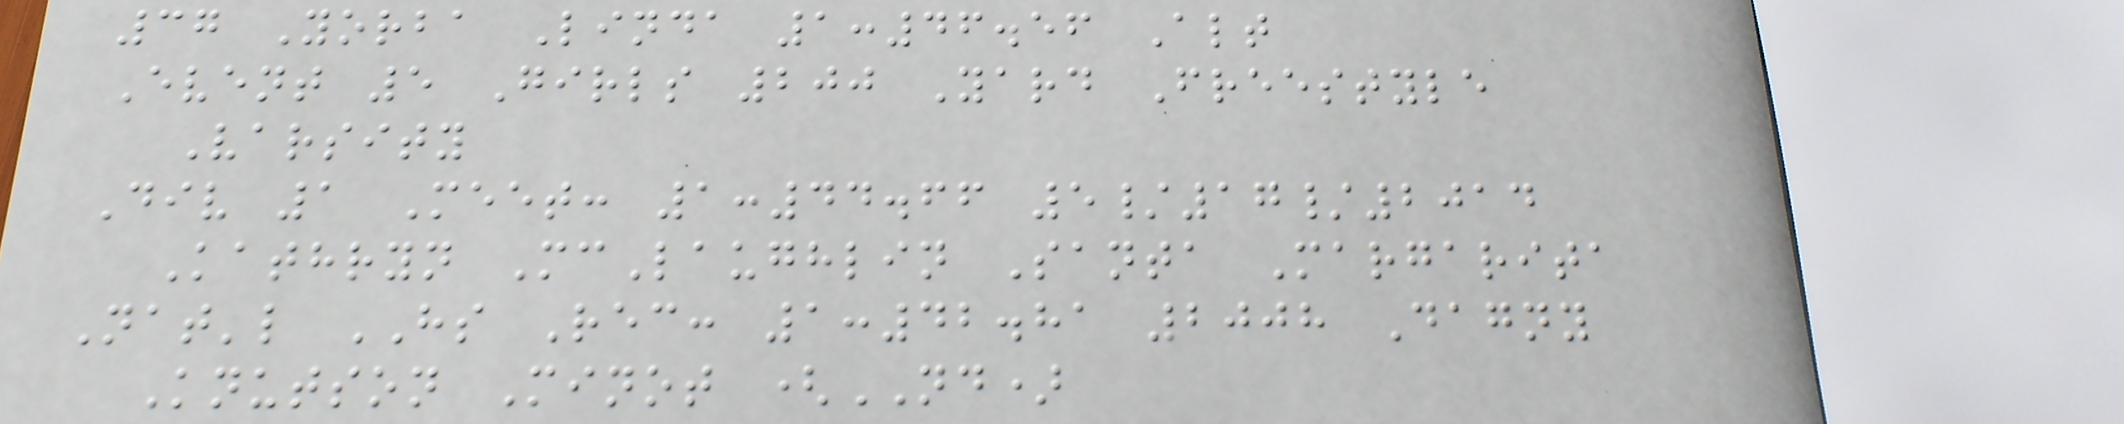37 Yorba Linda 1:46.56 Alt
Event 5 Girls 200 Yard Freestyle
Varsity
Div 1 Meet: 1:44.66 5/17/2014
Kathryn McLaughlin Santa Margarita
Nat'l HS Rec: 1:42.81 2008 Dagny
Knutson Minot (ND)
